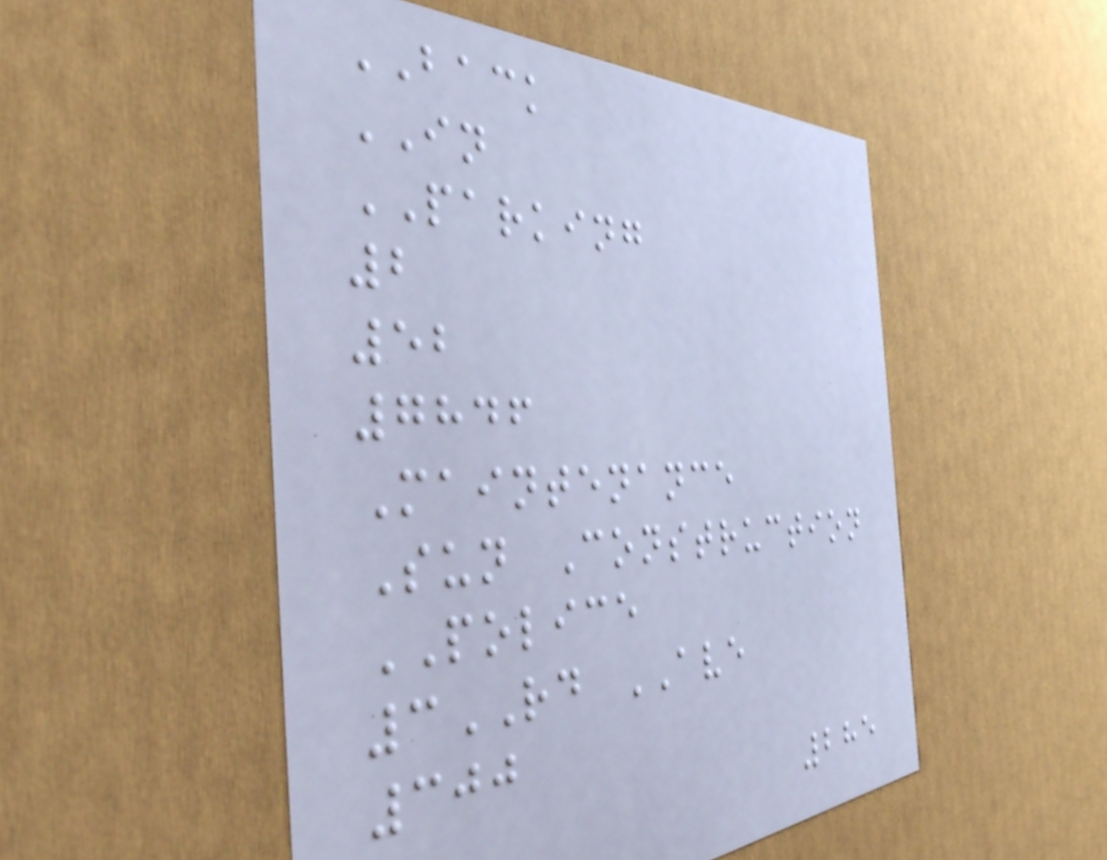BACK
IN
PARKING
2
52
7846
Maintenance
Sun Construction
POLICE
3RD AVE
300
285
